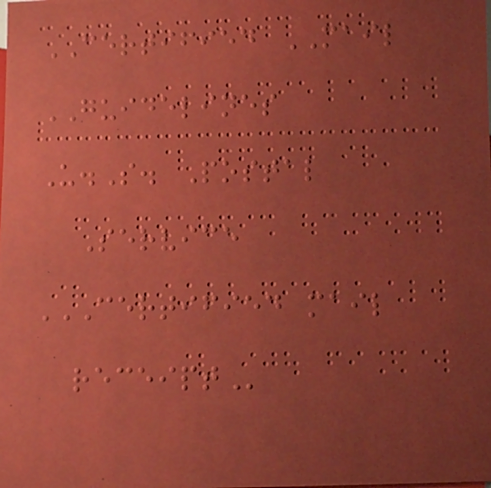CERTIFIED MAIL
GUIDELINES
U.S. Postal
Service
CERTIFIED MAIL
RECEIPT
